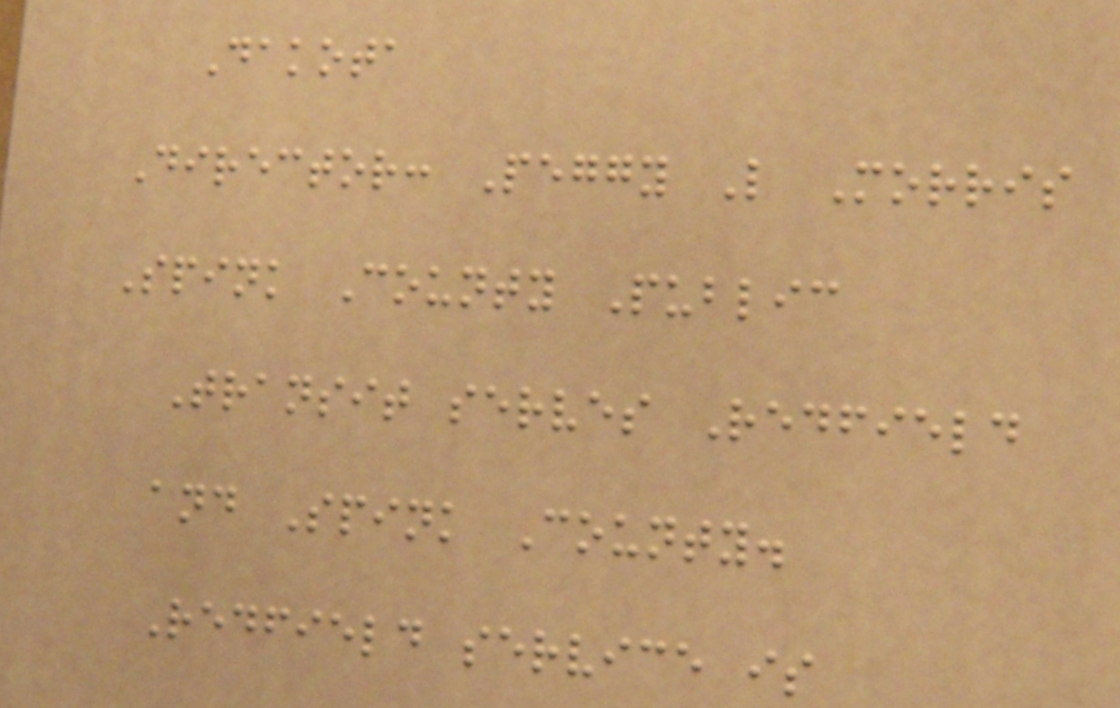Dakota
Director: Peggy L Morris
Spink County Public
Transit serves Redfield
and Spink County.
Redfield service is
